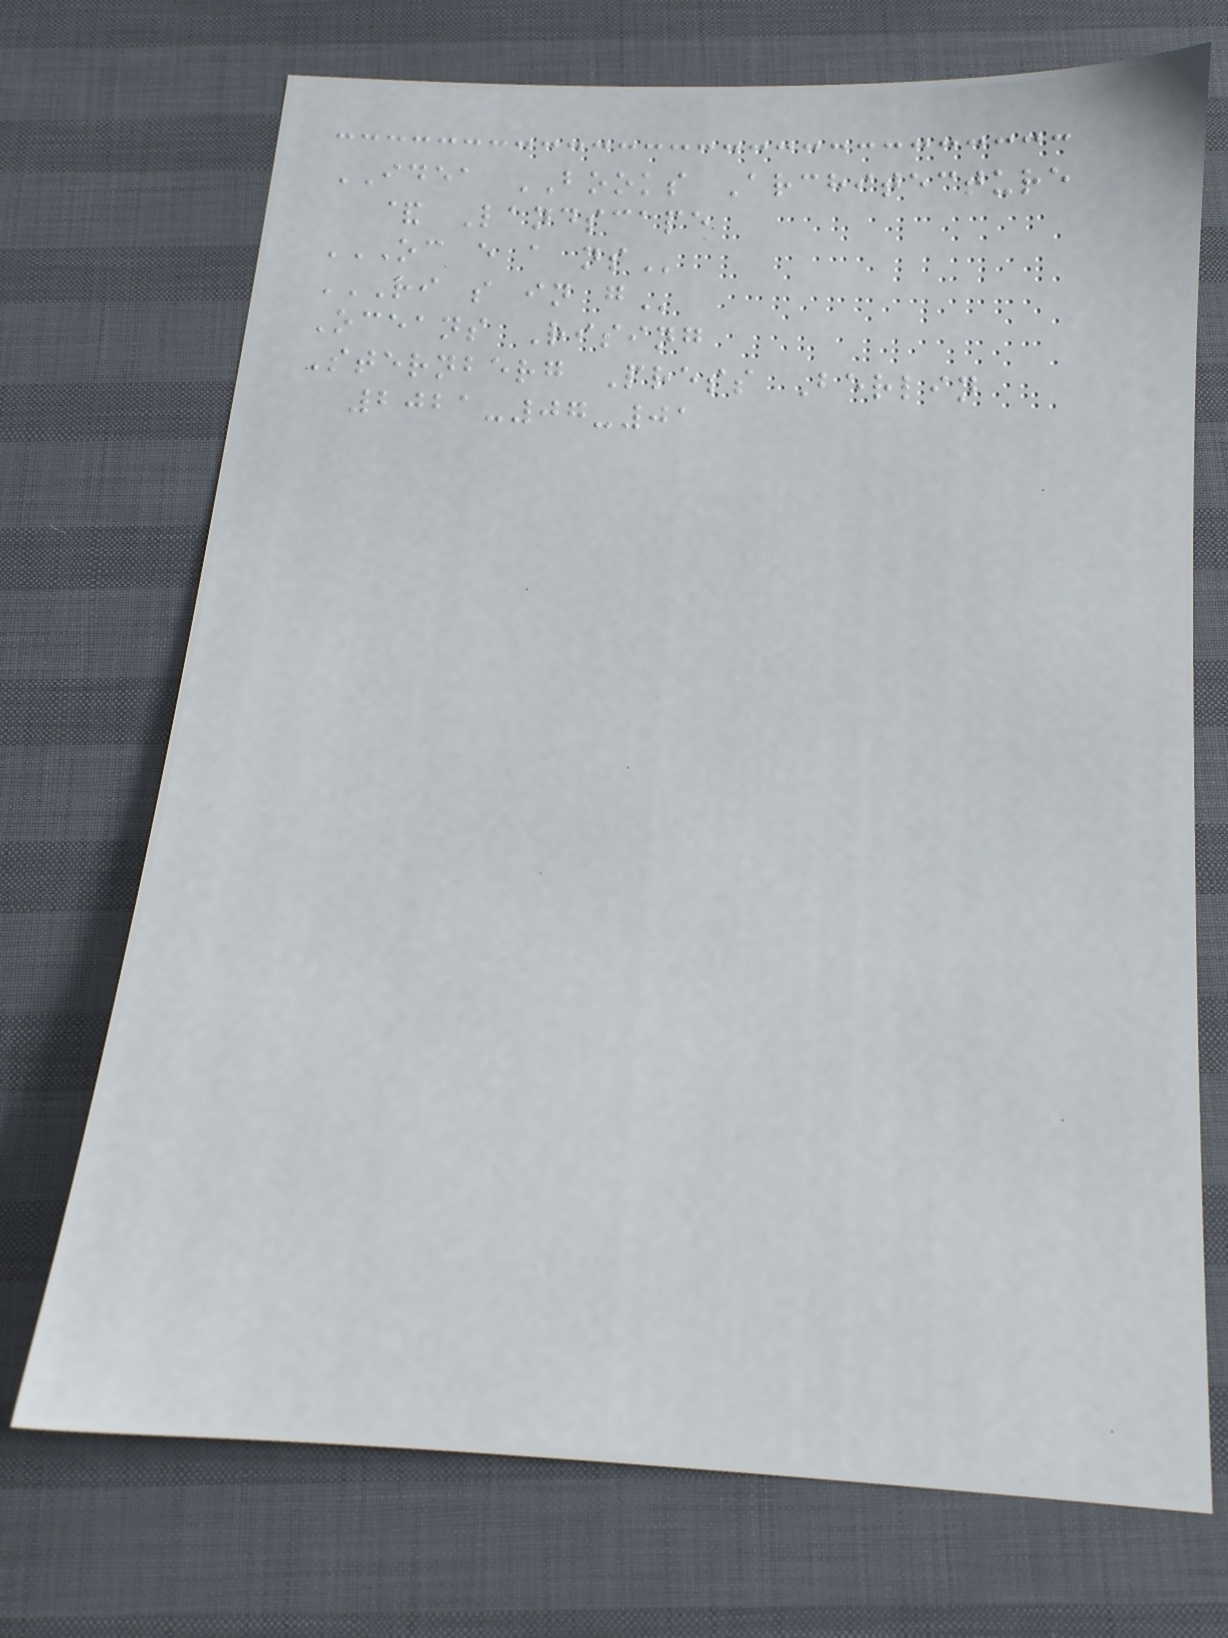IDEA BOOKS Architecture
& Landscape
OC E A NS
RI S IN G
Oceans Rising
Sternberg Press Berlin
2021-07-01
